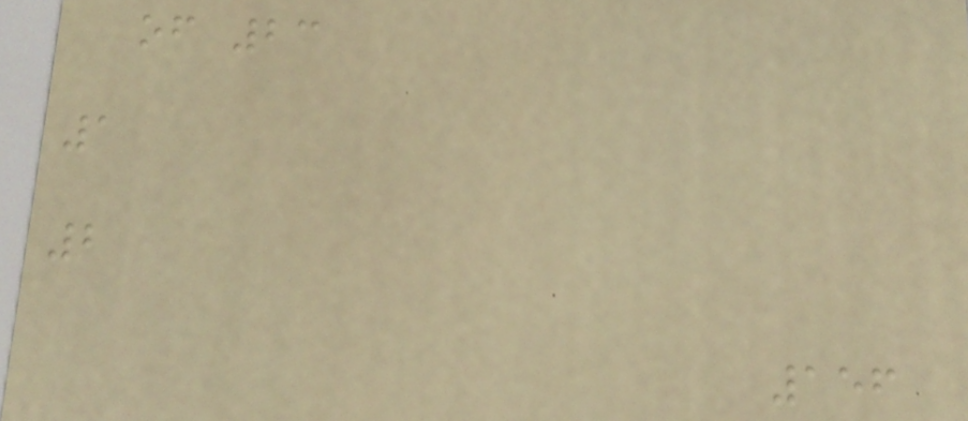of 23
1
2
156
